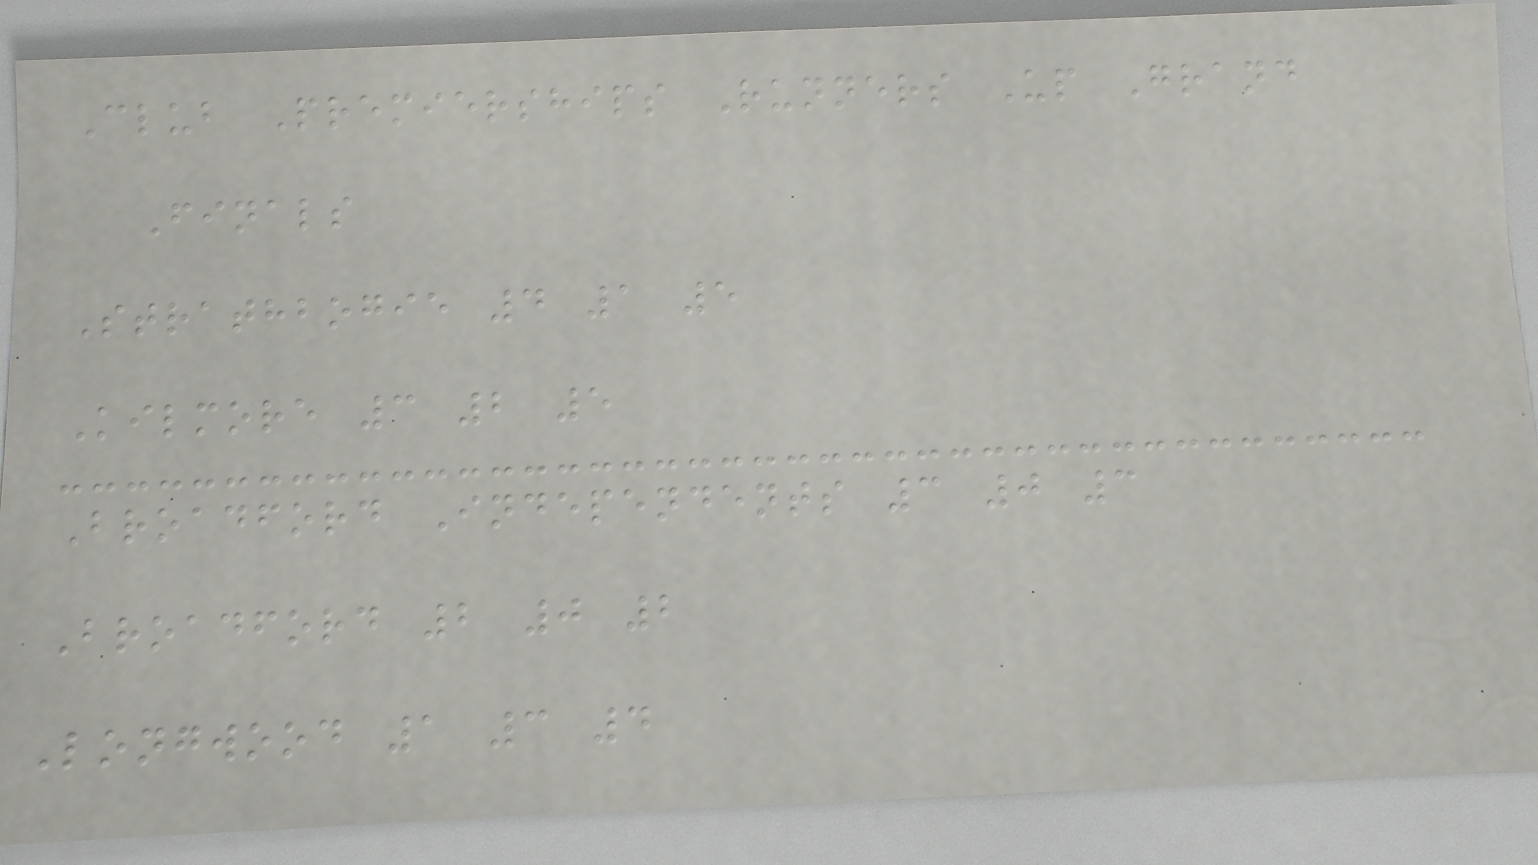Club Premierships Runners Up Grand
Finals
Strathbogie 4 1 5
Kilmore 3 2 5
Broadford Independents 3 0 3
Broadford 2 0 2
Longwood 1 3 4
